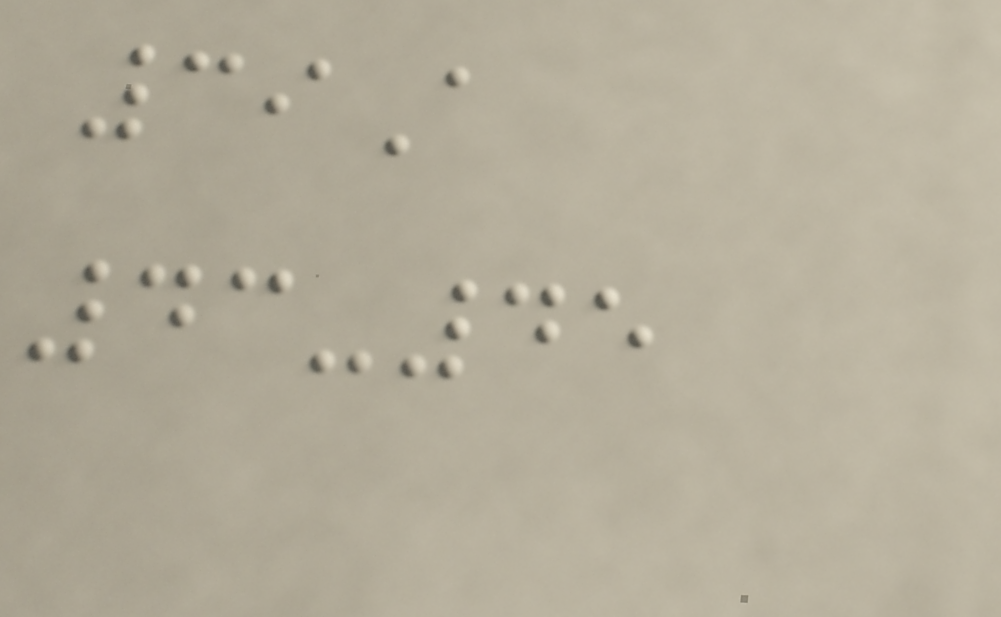39A
43-45
